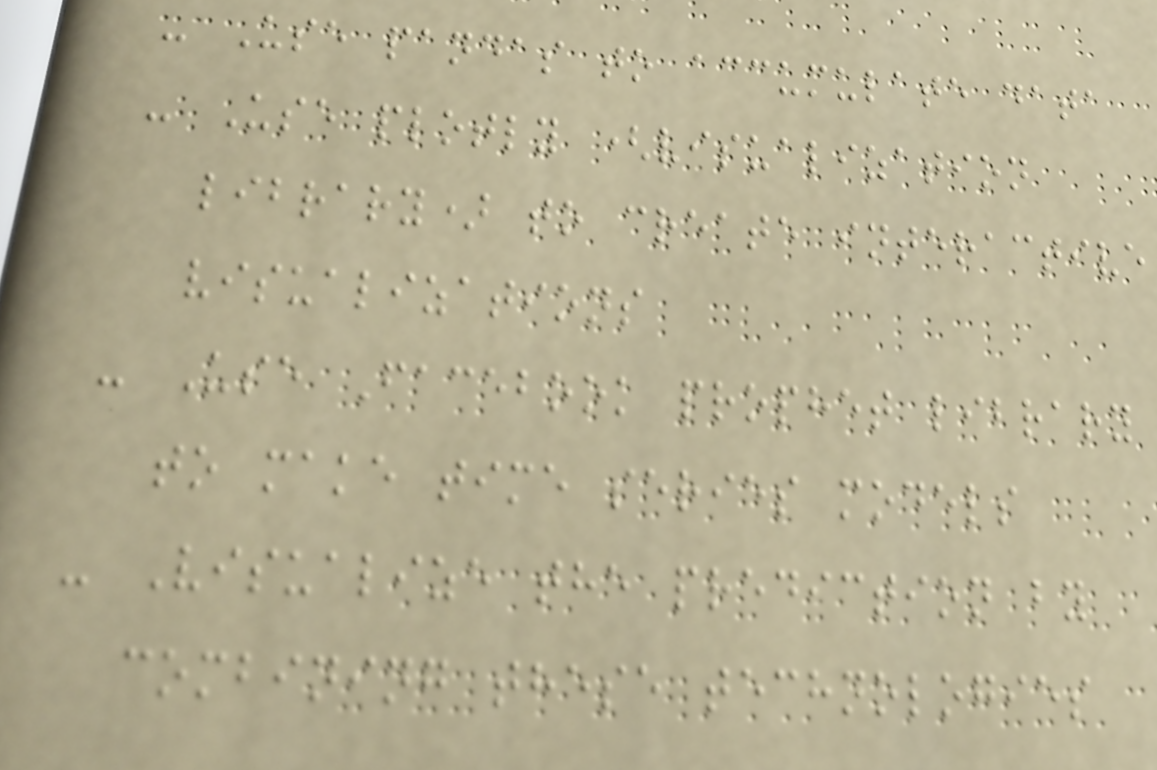- Use pandas to accumulate data
- Use plotly (visualization
library) to create interactive
visualizations
- Use Facebook prophet library
to make time series models
- Visualize the prediction by
combining these technologies
